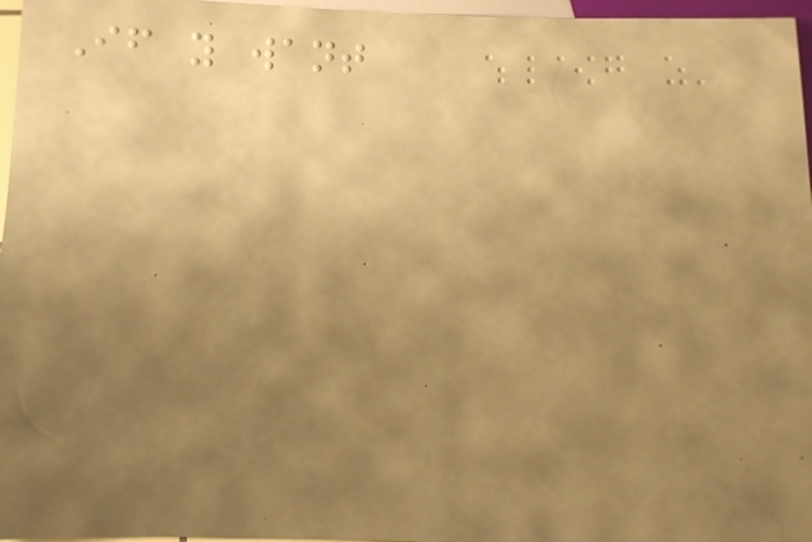If you want
